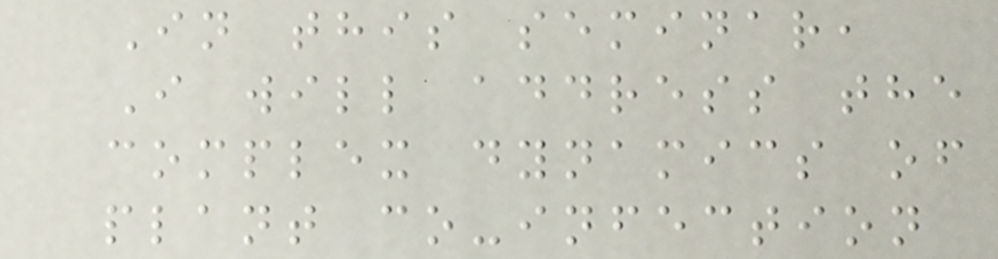In this seminar,
I will address the
complex dynamics of
plant co-infection
